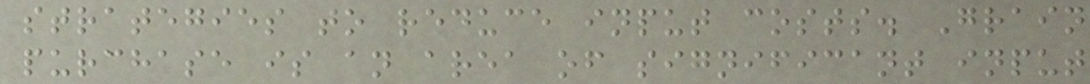strategies to reduce input costs. Grain
purchase is an area of significant input
